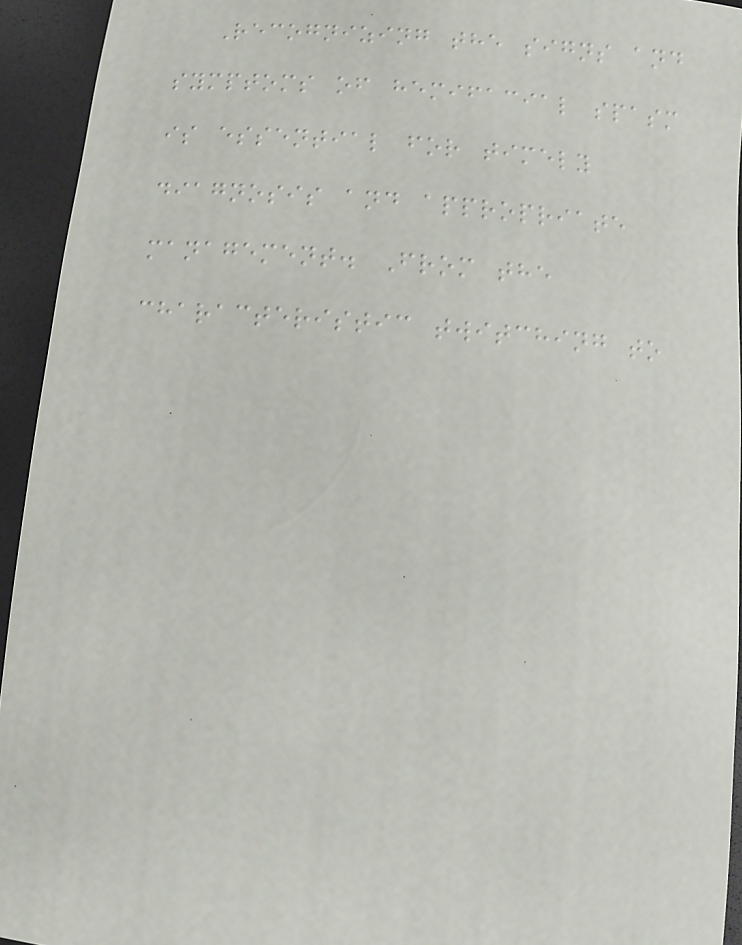Recognizing the signs and
symptoms of hemifacial spasm
is essential for timely
diagnosis and appropriate
management. From the
characteristic twitching to
